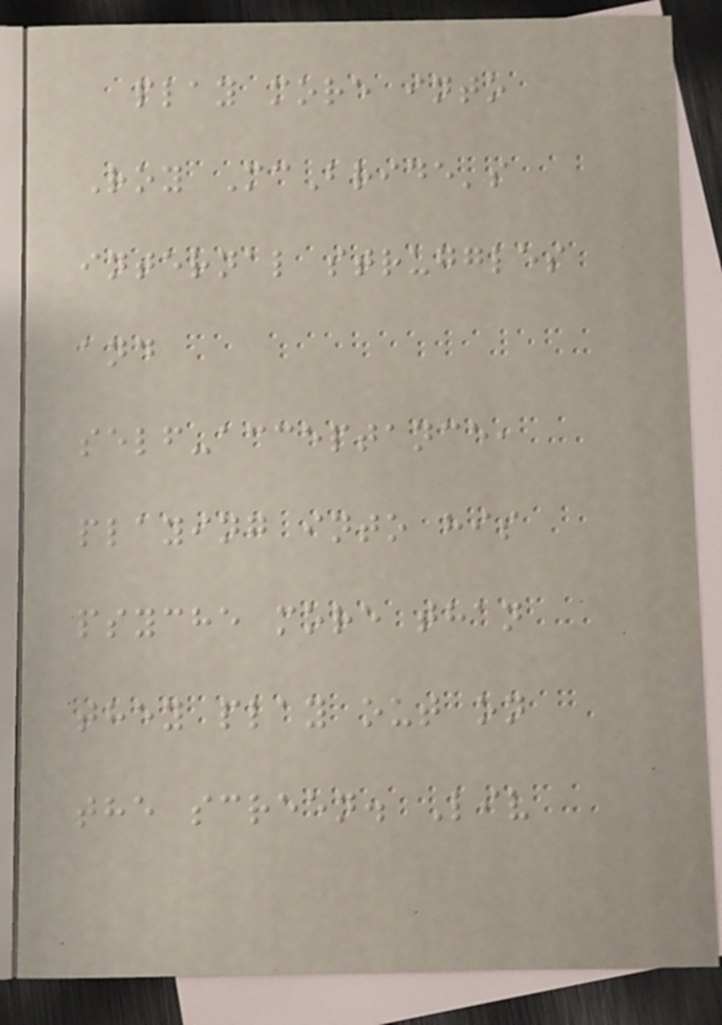play more into
Roy McBride's
internal struggles
and
self-acceptance,
playing into his
psyche more than
they play out on
the screen. Liv
